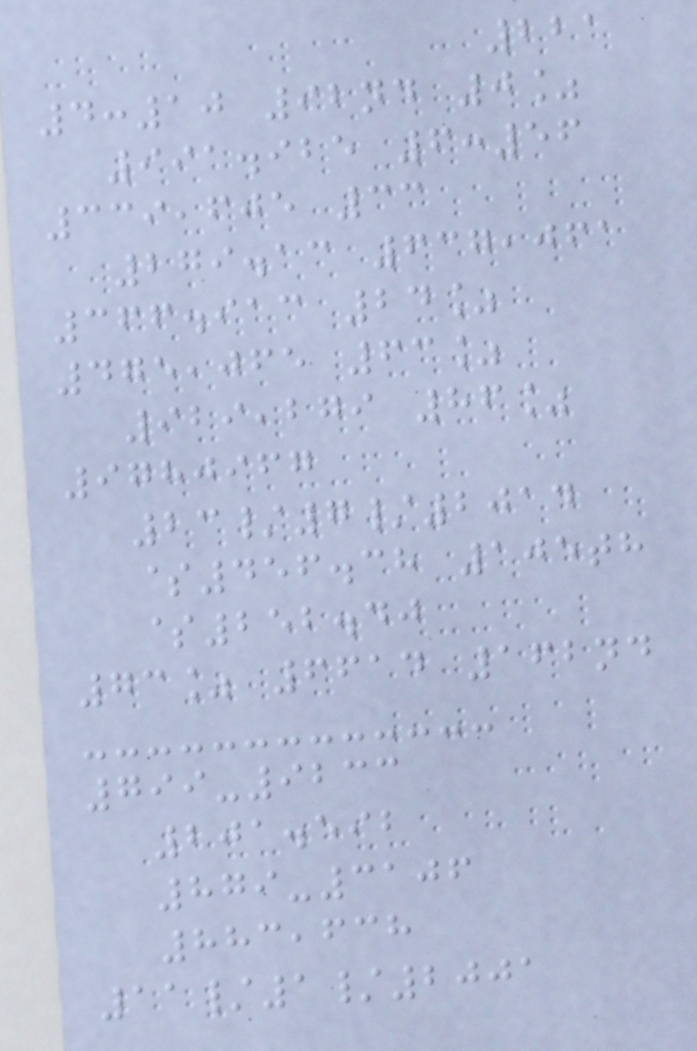221
4:10 92nd 0%
991.925 6:56
339,605 33
279.13 637,061
366.913 24%
475,065 63%
929,279 86%
9780967
23/7/2014
$456.38 105th
$252.40
73% 6614 162nd
799-9233
201.592
879-3106
883,638
11/1/2001
